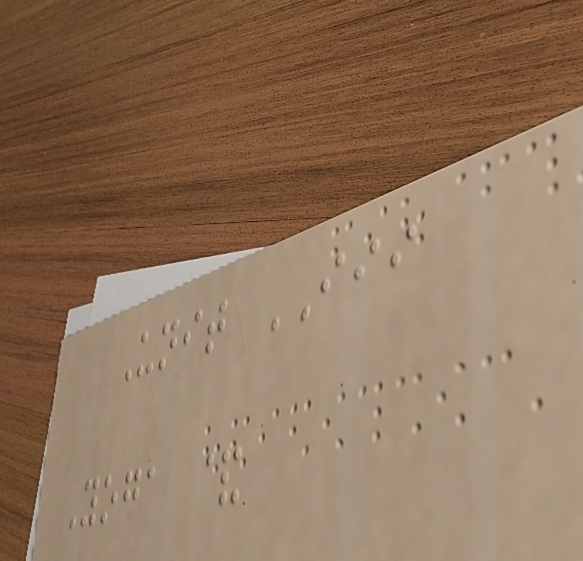Unit III
Yoga &
